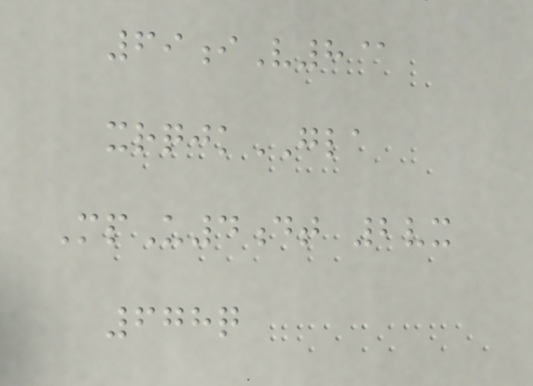69iV8@
xrqjkGLA
MpU4dt 2vx
678q
